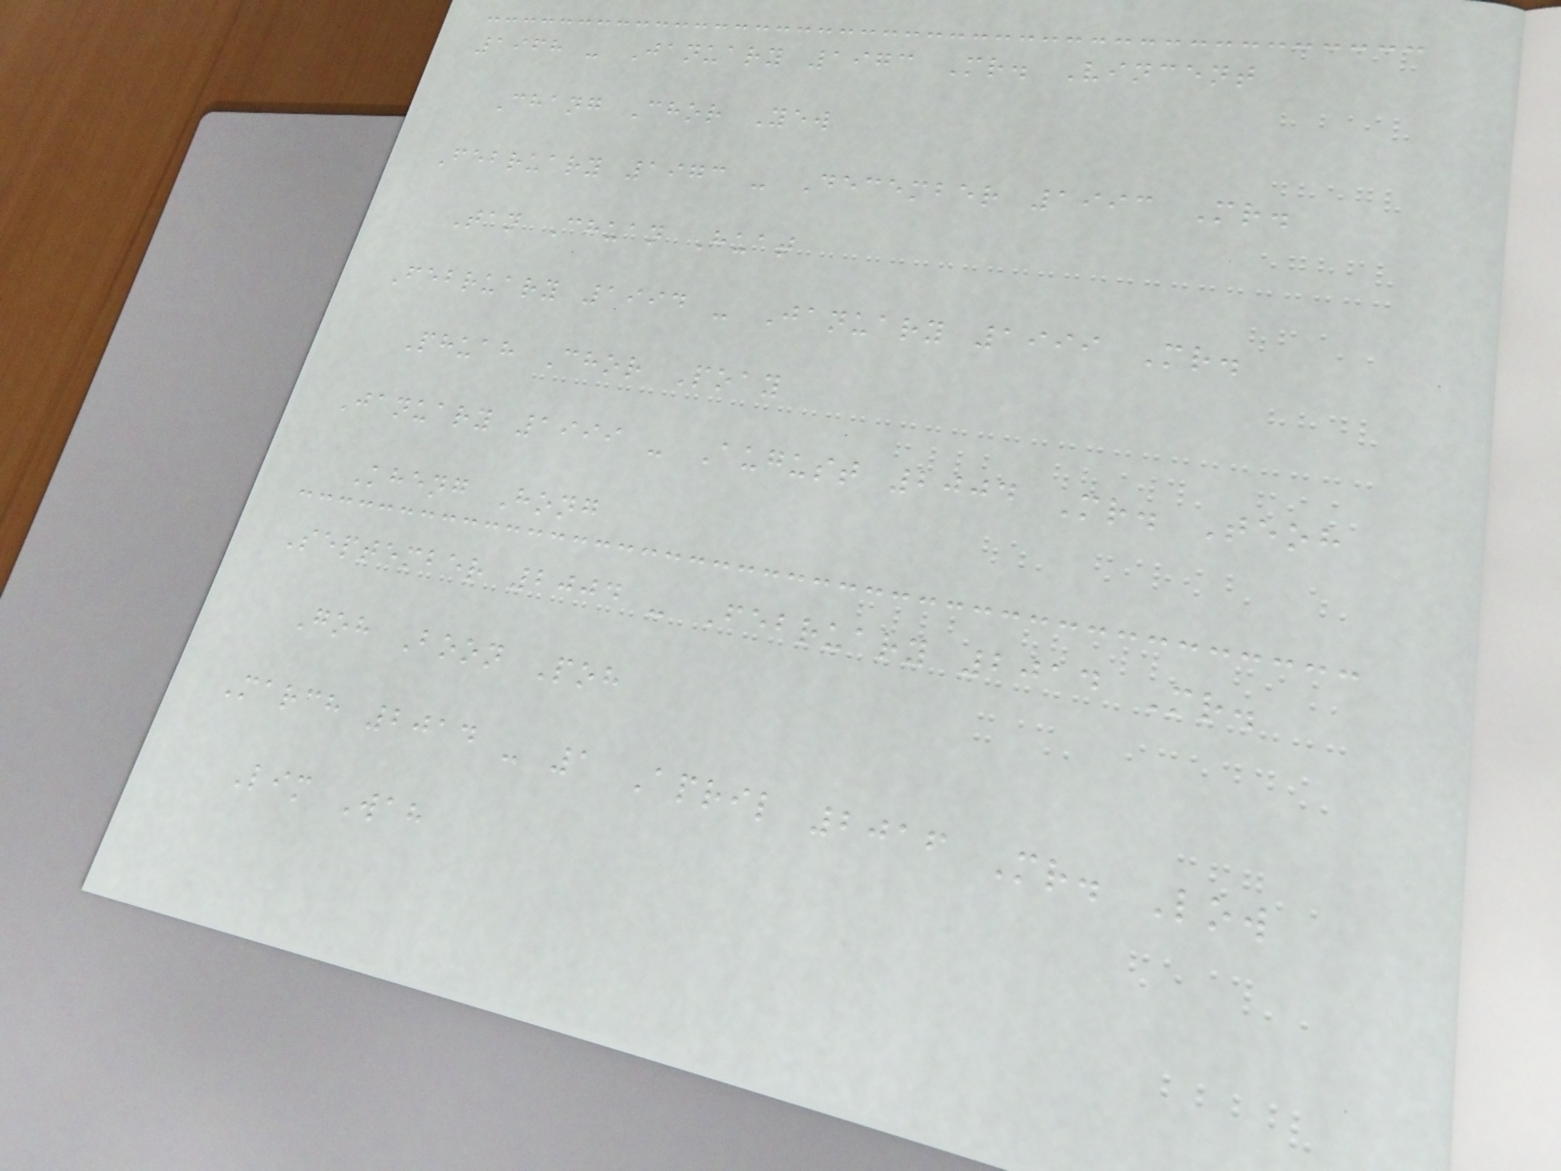1968 - January 1973 Mr. Vincent
Chang Chor Yew
February 1973 - December 1993 Mr.
Tan Chuan Huat
February 1994 - January 1999 Mr.
Phuah Chor Poay
January 1999 - August 2004 Mr. Teoh
Kheng Hong
September 2004 - February 2014 Mr.
Goh Boon Poh
March 2014 - 1 April 2016 Mr. Low
Lim Wah
